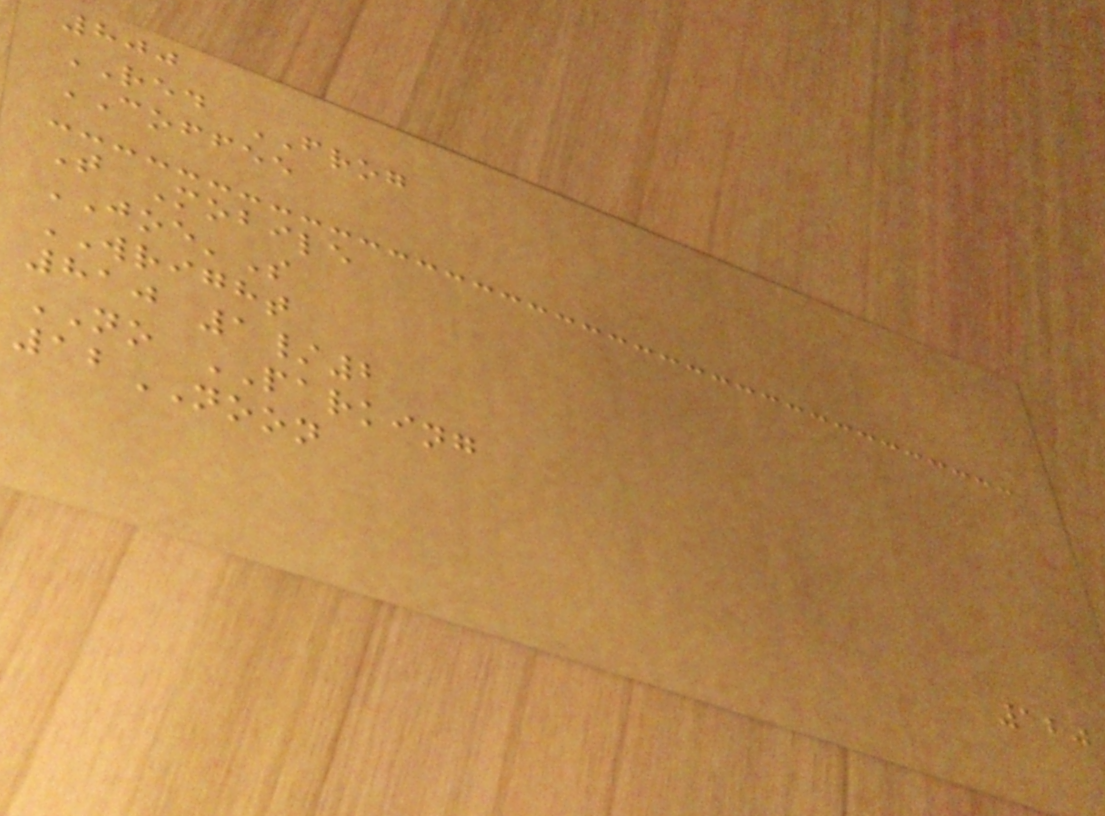800
RED FROG
COFFEE
T Mobile
JOE'S
WRIGHT
810 1/2
NO PARKING
12NOON
120
